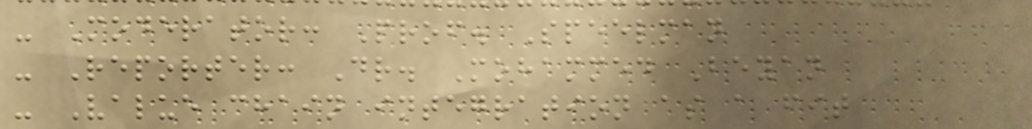- Moderator: Prof. Speelman
- Reporter: Dr. Mohammed Beyan
- Value chain integration as a fit
